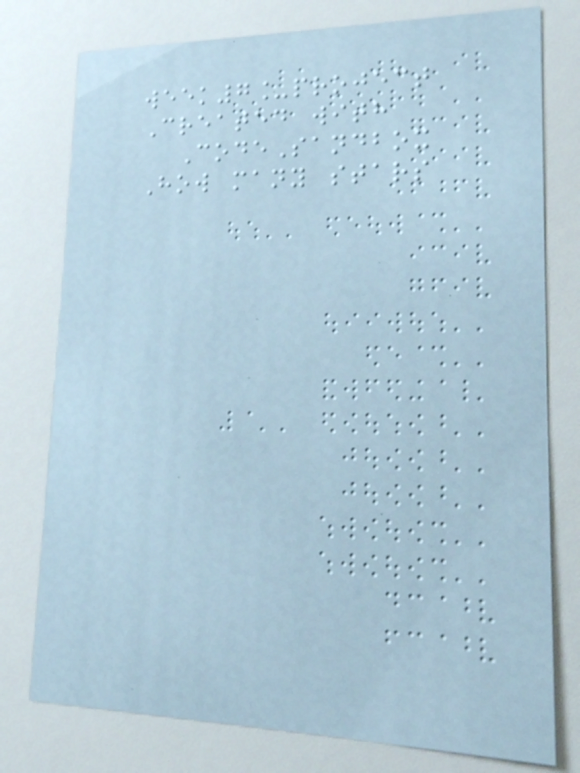week7_project
Created with
CodeSandbox
How many stars
